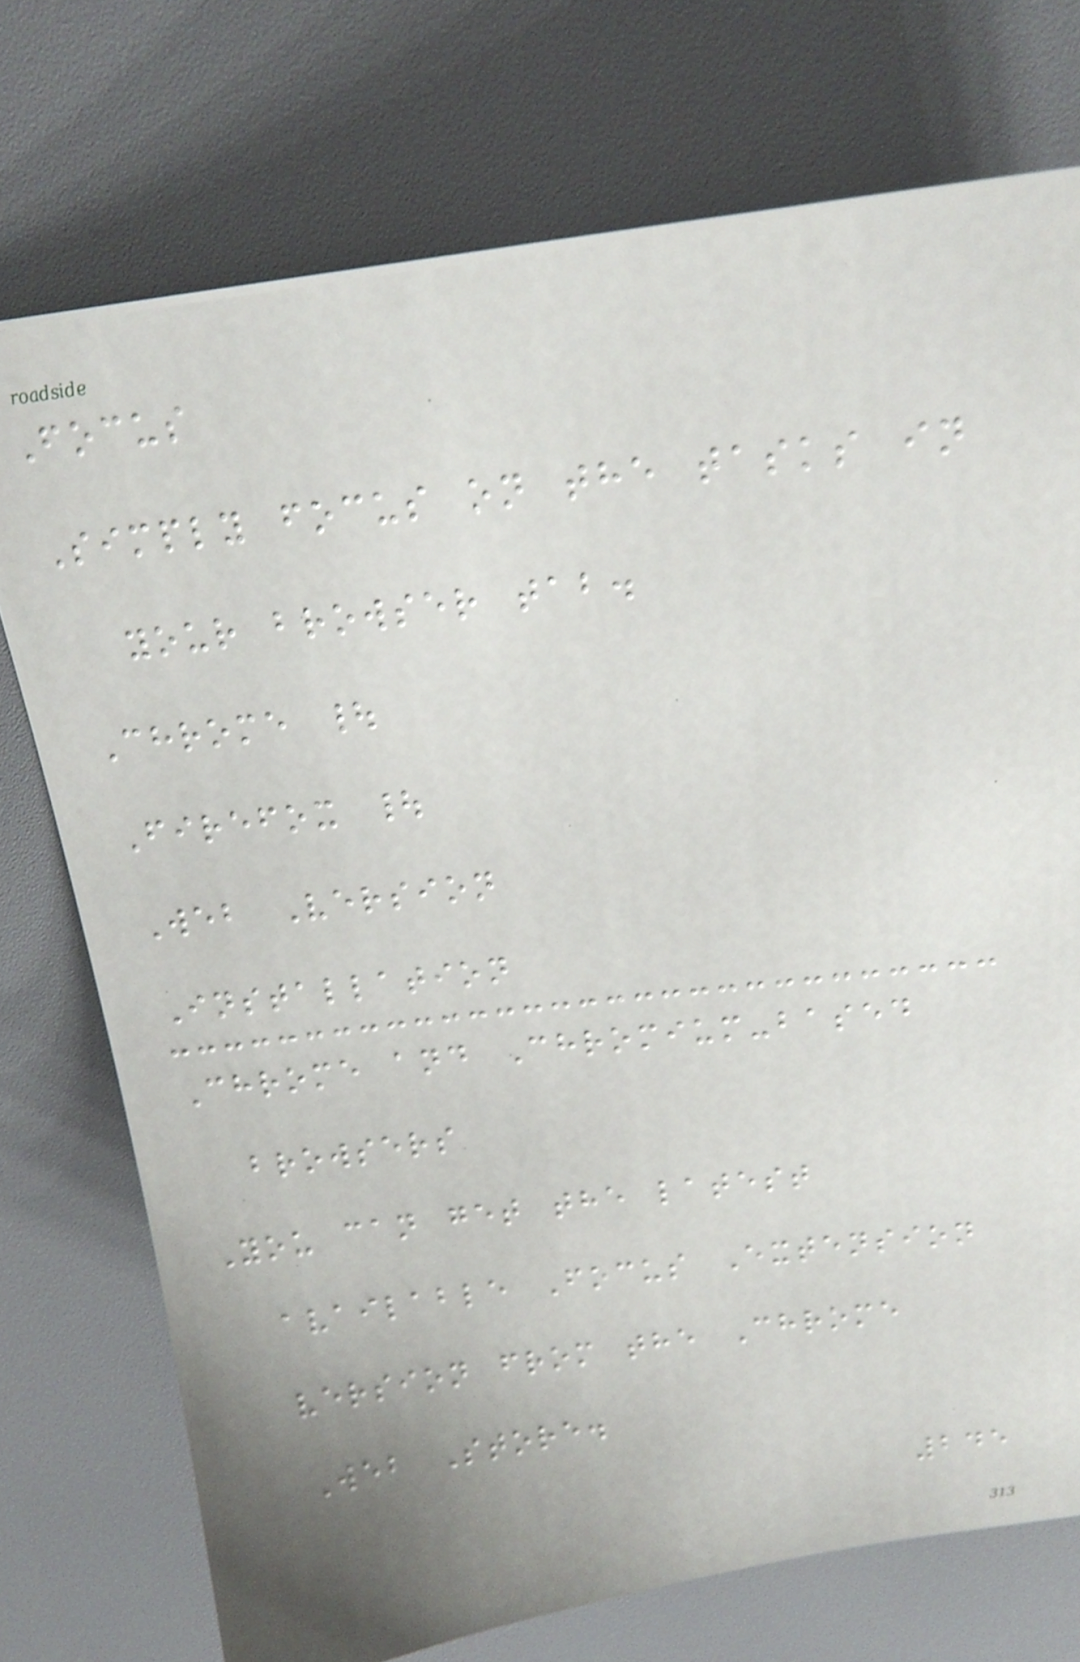Focus
Simply focus on the tasks in
your browser tab.
Chrome |
Firefox |
Web Version
Installation
Chrome and Chromium-based
browsers
You can get the latest
available Focus Extension
version from the Chrome
Web Store.
245
